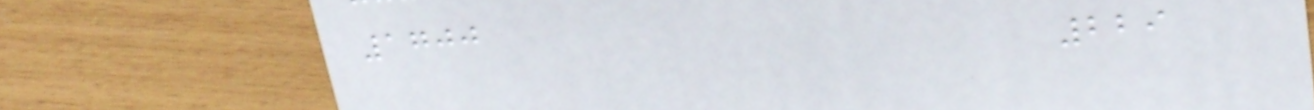1700
229
